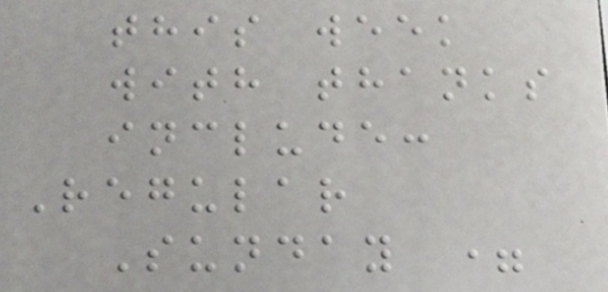this week
with thanks
include:
Regular
Sunday =
